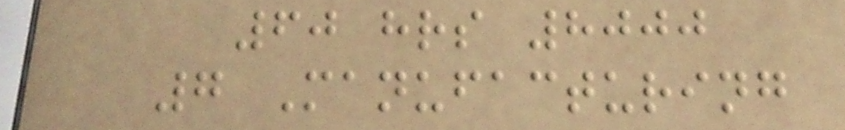60 hrs 8000
7 Manufacturing
